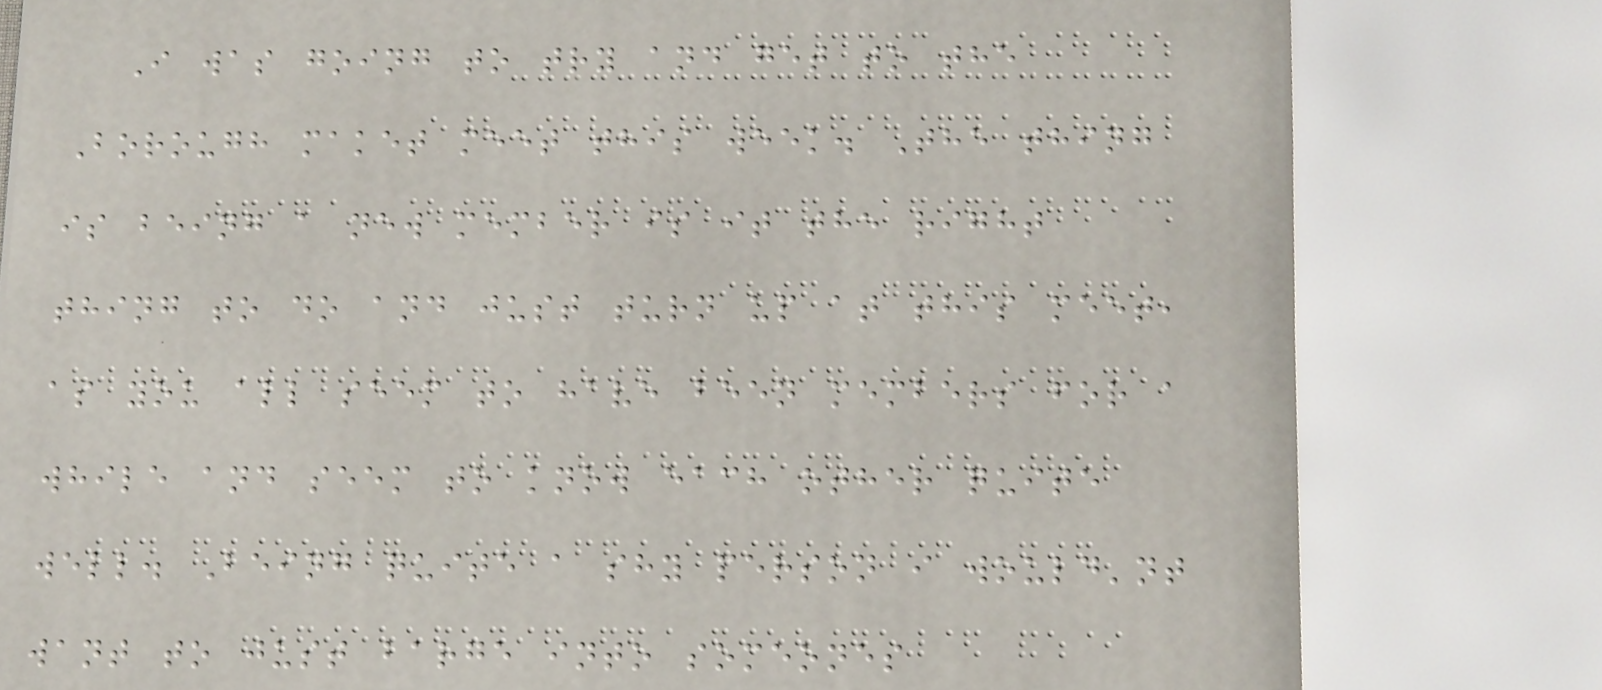I was going to try and get to the
Borough maket meet this week. The thing
is being a new member is it the right
thing to do and just turn up at this meet,
as you all seem to have been members for a
while and seem to know each other quite
well. Being quite a shy person i would'nt
want to just barge into someones
